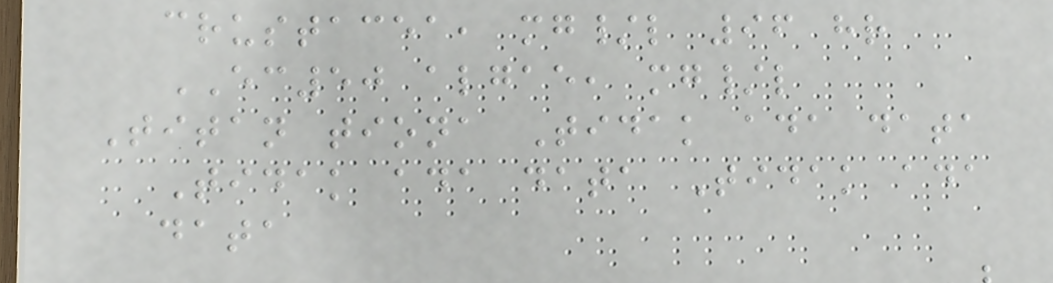crustacea, mg/l 96 hr
EC50 algae, mg/l
Titan tiona Tidak ada data
Tidak ada data Tidak ada
data
